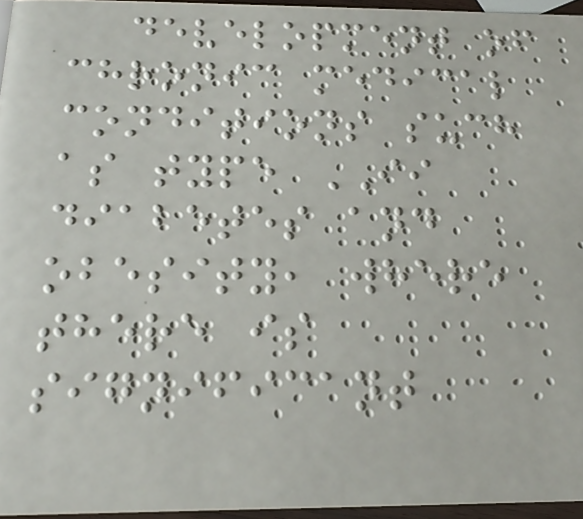development of
chronic medical
conditions such
as type II
diabetes and
obesity, where
there is
significant
